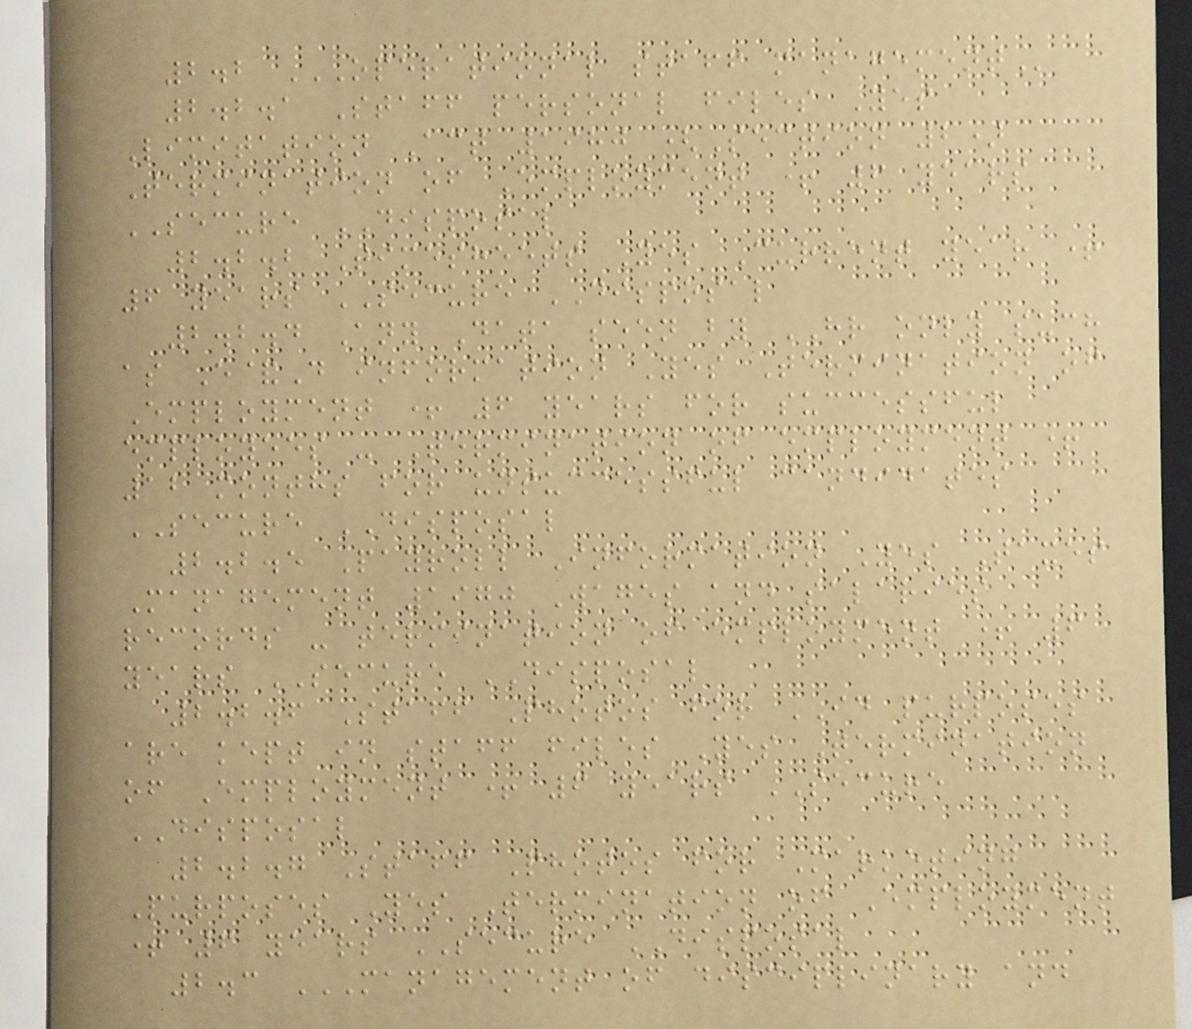2.2 OPERATIONAL STAFF MANAGEMENT
2.2.1 Staff personal files Yes
Limitation Act 1980 (Section 2)
Termination of Employment + 6 years
SECURE DISPOSAL
2.2.2 Timesheets Yes Current year +
6 years SECURE DISPOSAL
2.2.4 Any Data seen by HR only such
as E&D information Yes Termination of
Employment + 6 years for successful
employees - Termination of employment +
12 months for unsuccessful candidates
SECURE DISPOSAL
2.2.5 Payroll Information Yes Taxes
Management 1970 Wages and salaries
records - termination of employment + 6
years SECURE DISPOSAL
2.2.6 Staff Photos for ID purposes
are kept in staff files Yes Termination
of Employment + 6 years SECURE
DISPOSAL
2.2.7 Staff Photos for Marketing
Purposes Yes Termination of Employment
+ 6 years SECURE DISPOSAL
2.3 MANAGEMENT OF DISCIPLINARY AND
